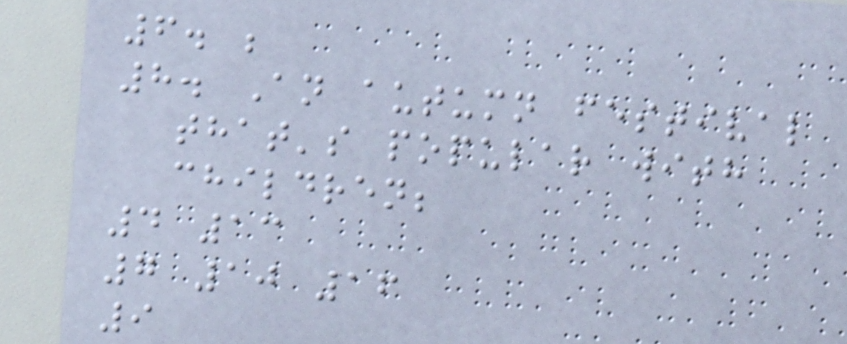6. ;
8. An autumn festival
that's popular with
children;
4 13
7 10 16
9
